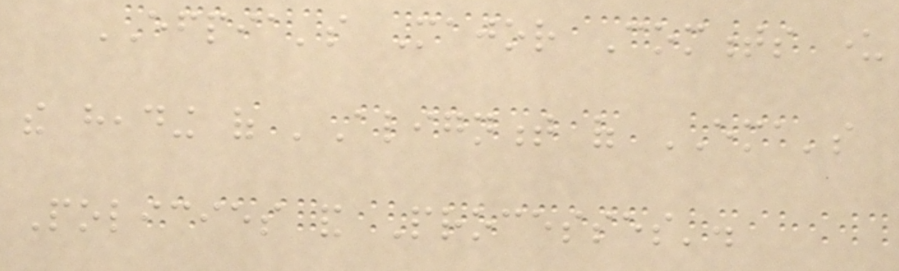EFPIA's Major Comments under
the heading of 'Alignment of EMA's
Policies and Processes'.
